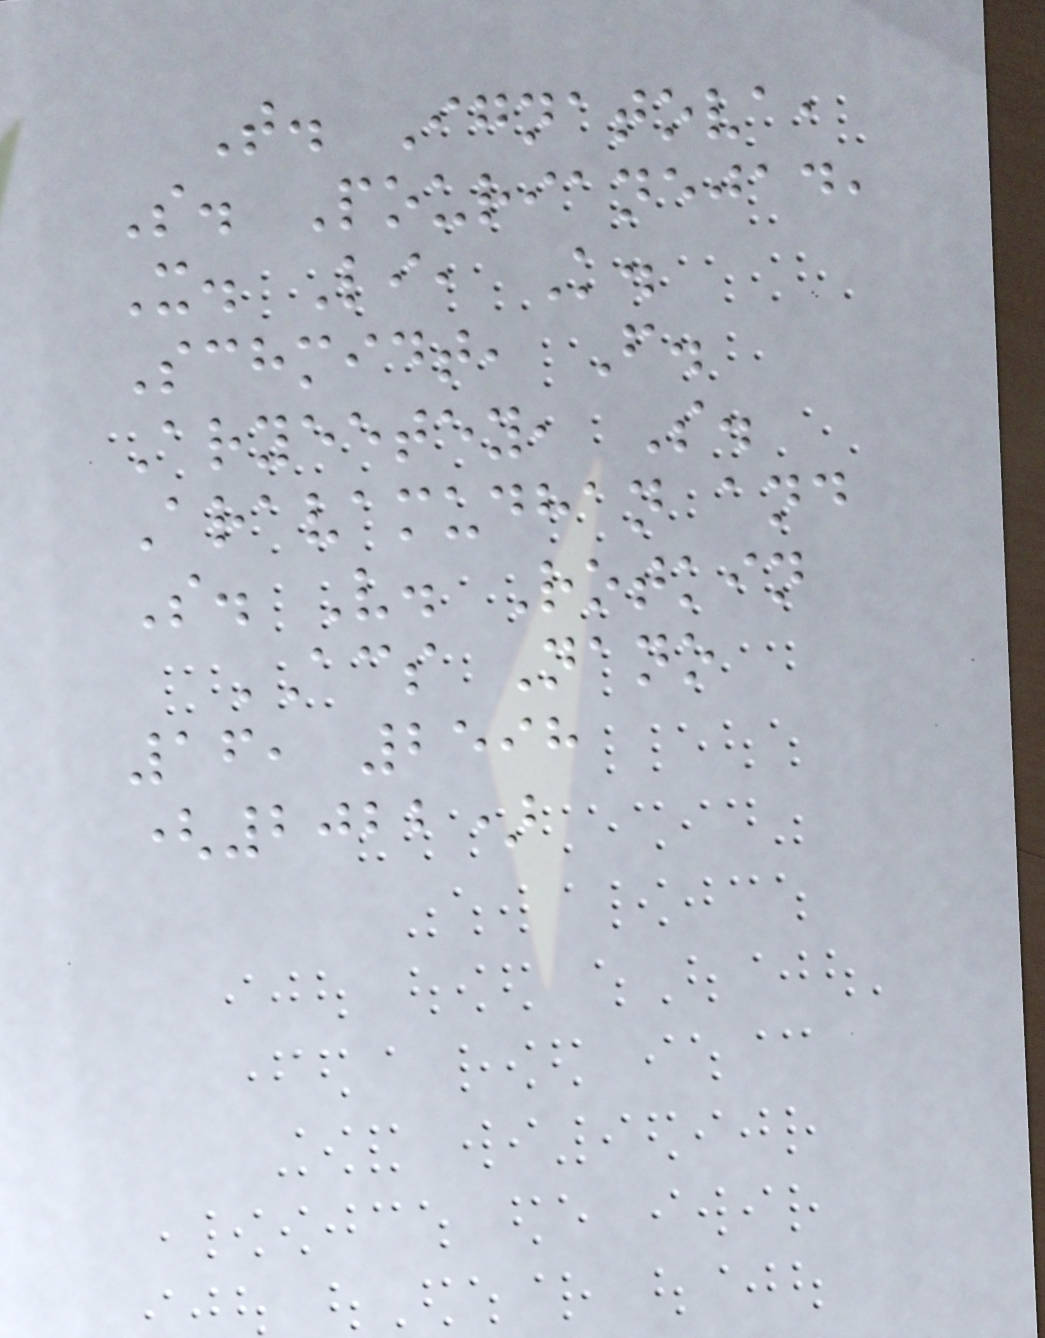T. Ignatova,
S. Pourianejad,
X. Li, K.
Schmidt, F.
Aryeetey, S.
Aravamudhan and
S. V. Rotkin
ACS Nano
16, 2598
(2022)
